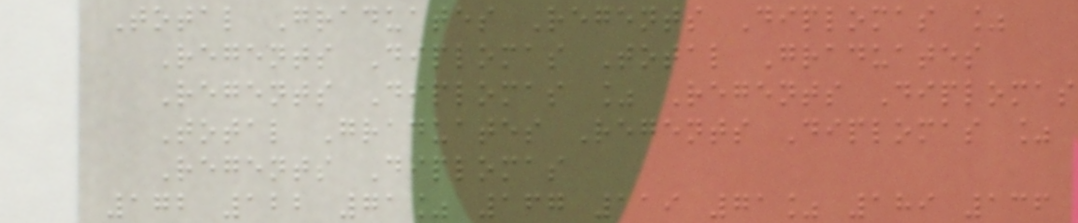Total Graduates Regents Diplomas %
Regents Diplomas Total Graduates
Regents Diplomas % Regents Diplomas
Total Graduates Regents Diplomas %
Regents Diplomas
172 122 71% 167 119 71% 189 136
